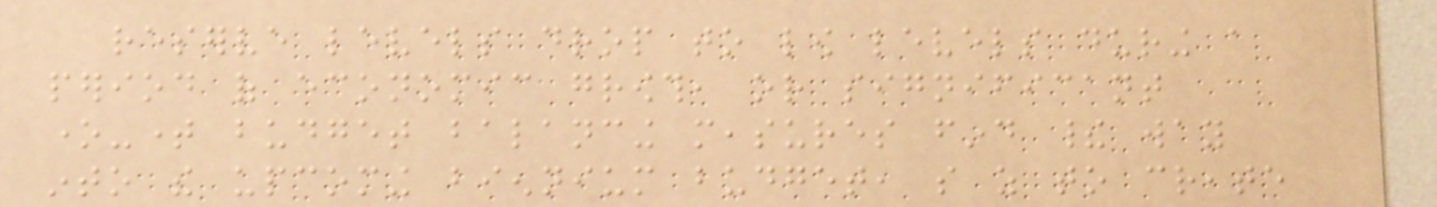reserve levels drop to low levels during a
period of economic growth, or significant
one-time budget balancing measures find their way
into the upcoming biennium budget, so as to create
